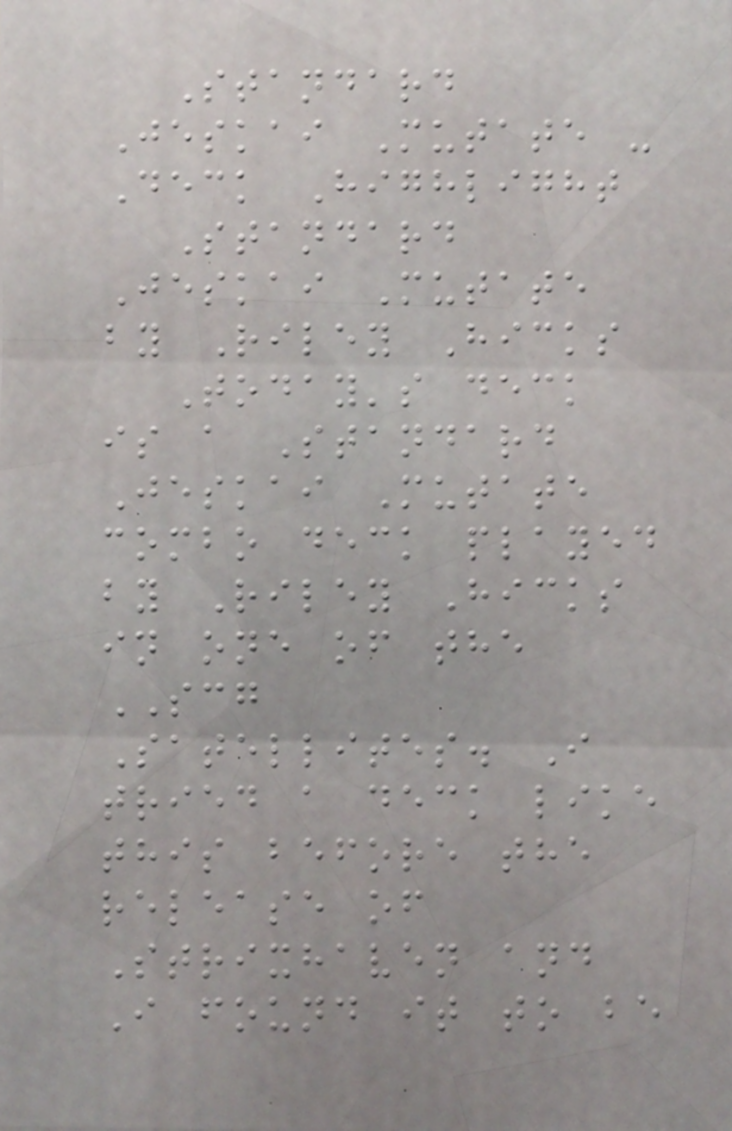Standard
Jeskai Mutate -
Deck Highlight
Standard
Jeskai Mutate
by Riley Hicks
Today's deck
is a Standard
Jeskai Mutate
combo deck played
by Riley Hicks
in one of the
SCG
Satellites. I
tried a deck like
this before the
release of
Strixhaven and
I found it to be
